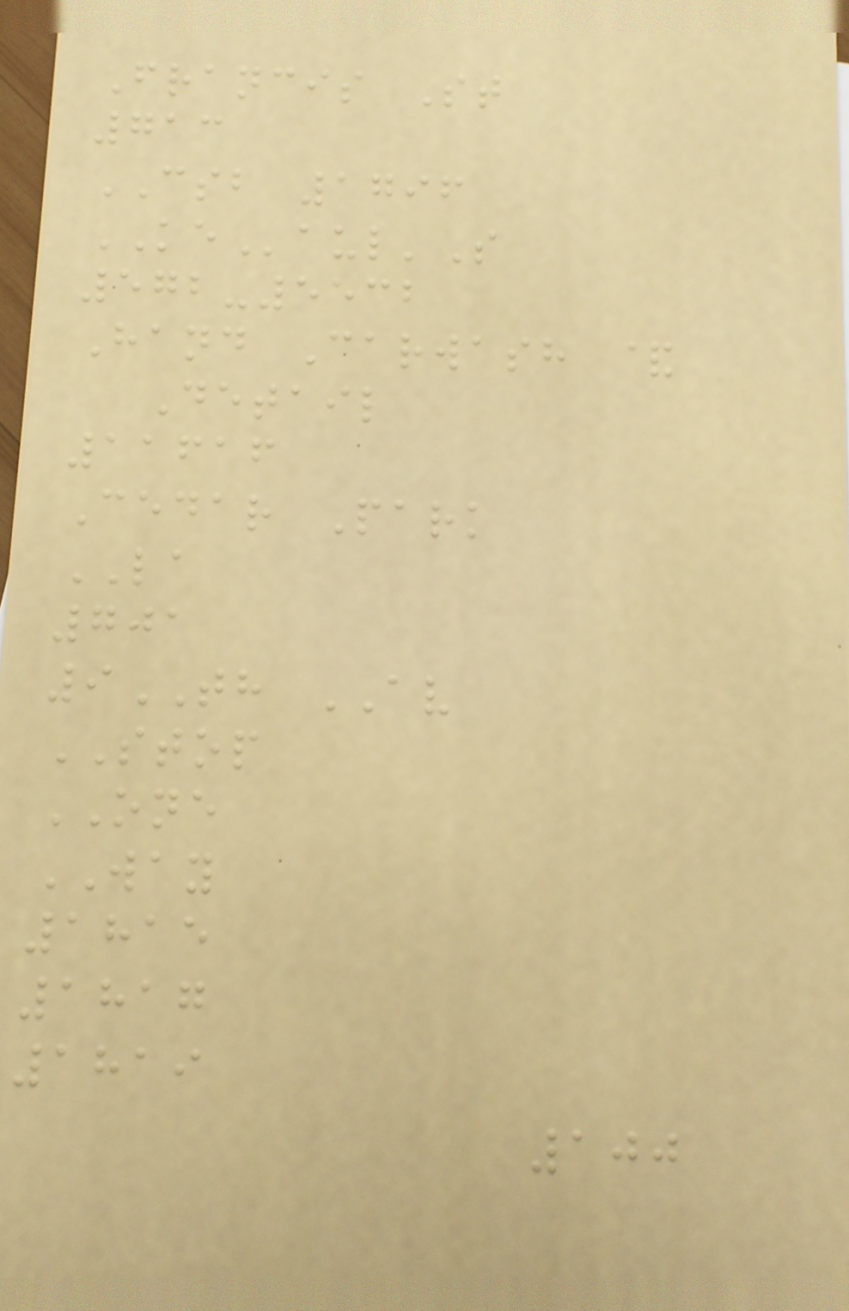Francis St
713
CSB 1796
KEaul'S
572-5532
Hand Carwash &
Detail
11616
Cedar Park
LA
701
9TH AV
STOP
ONE
WAY
1815
1817
1819
100
